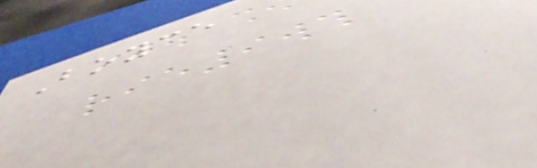Boyce
